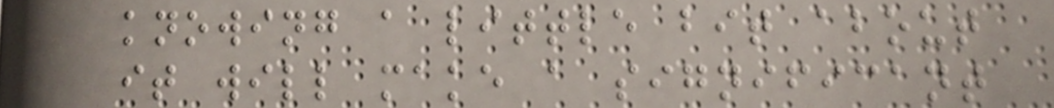knowing a little bit about
it will make a significant
